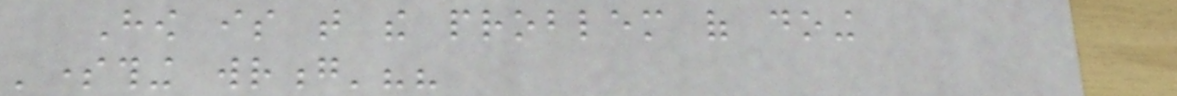How is that the problem of doing
'something wrong'??
